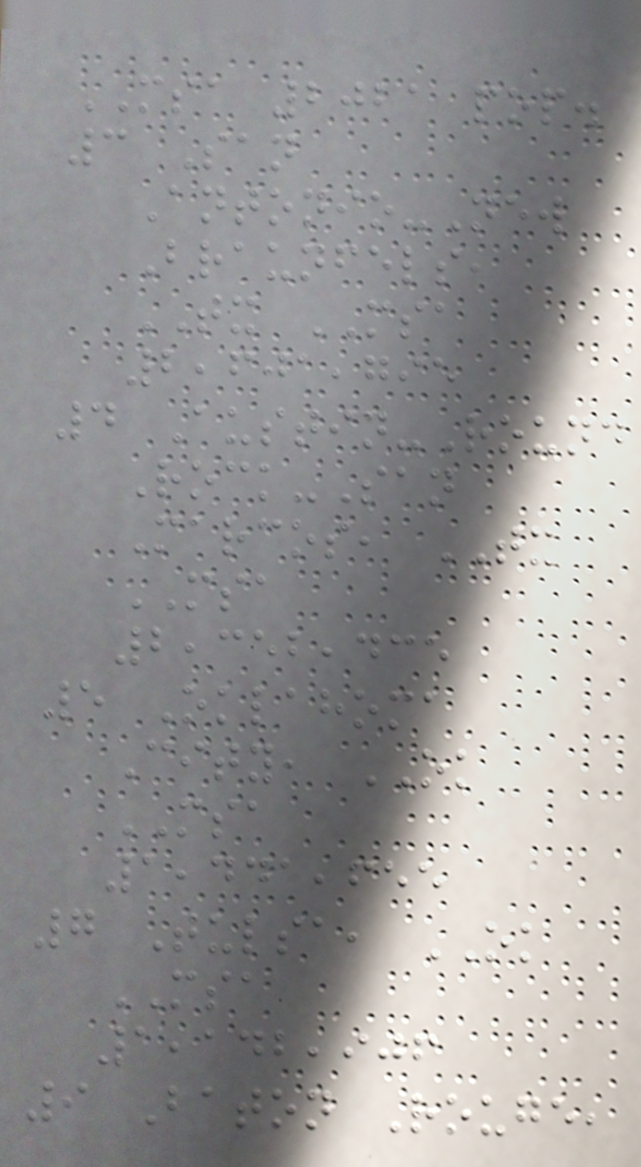MSA 2021 pop.
3 San
Antonio-New
Braunfels,
TX MSA
2,601,795
4 Austin-Round
Rock-San
Marcos, TX
MSA
2,352,435
5 Oklahoma
City, OK
MSA
1,441,655
7 Tulsa, OK
MSA
1,142,906
9 Baton Rouge,
